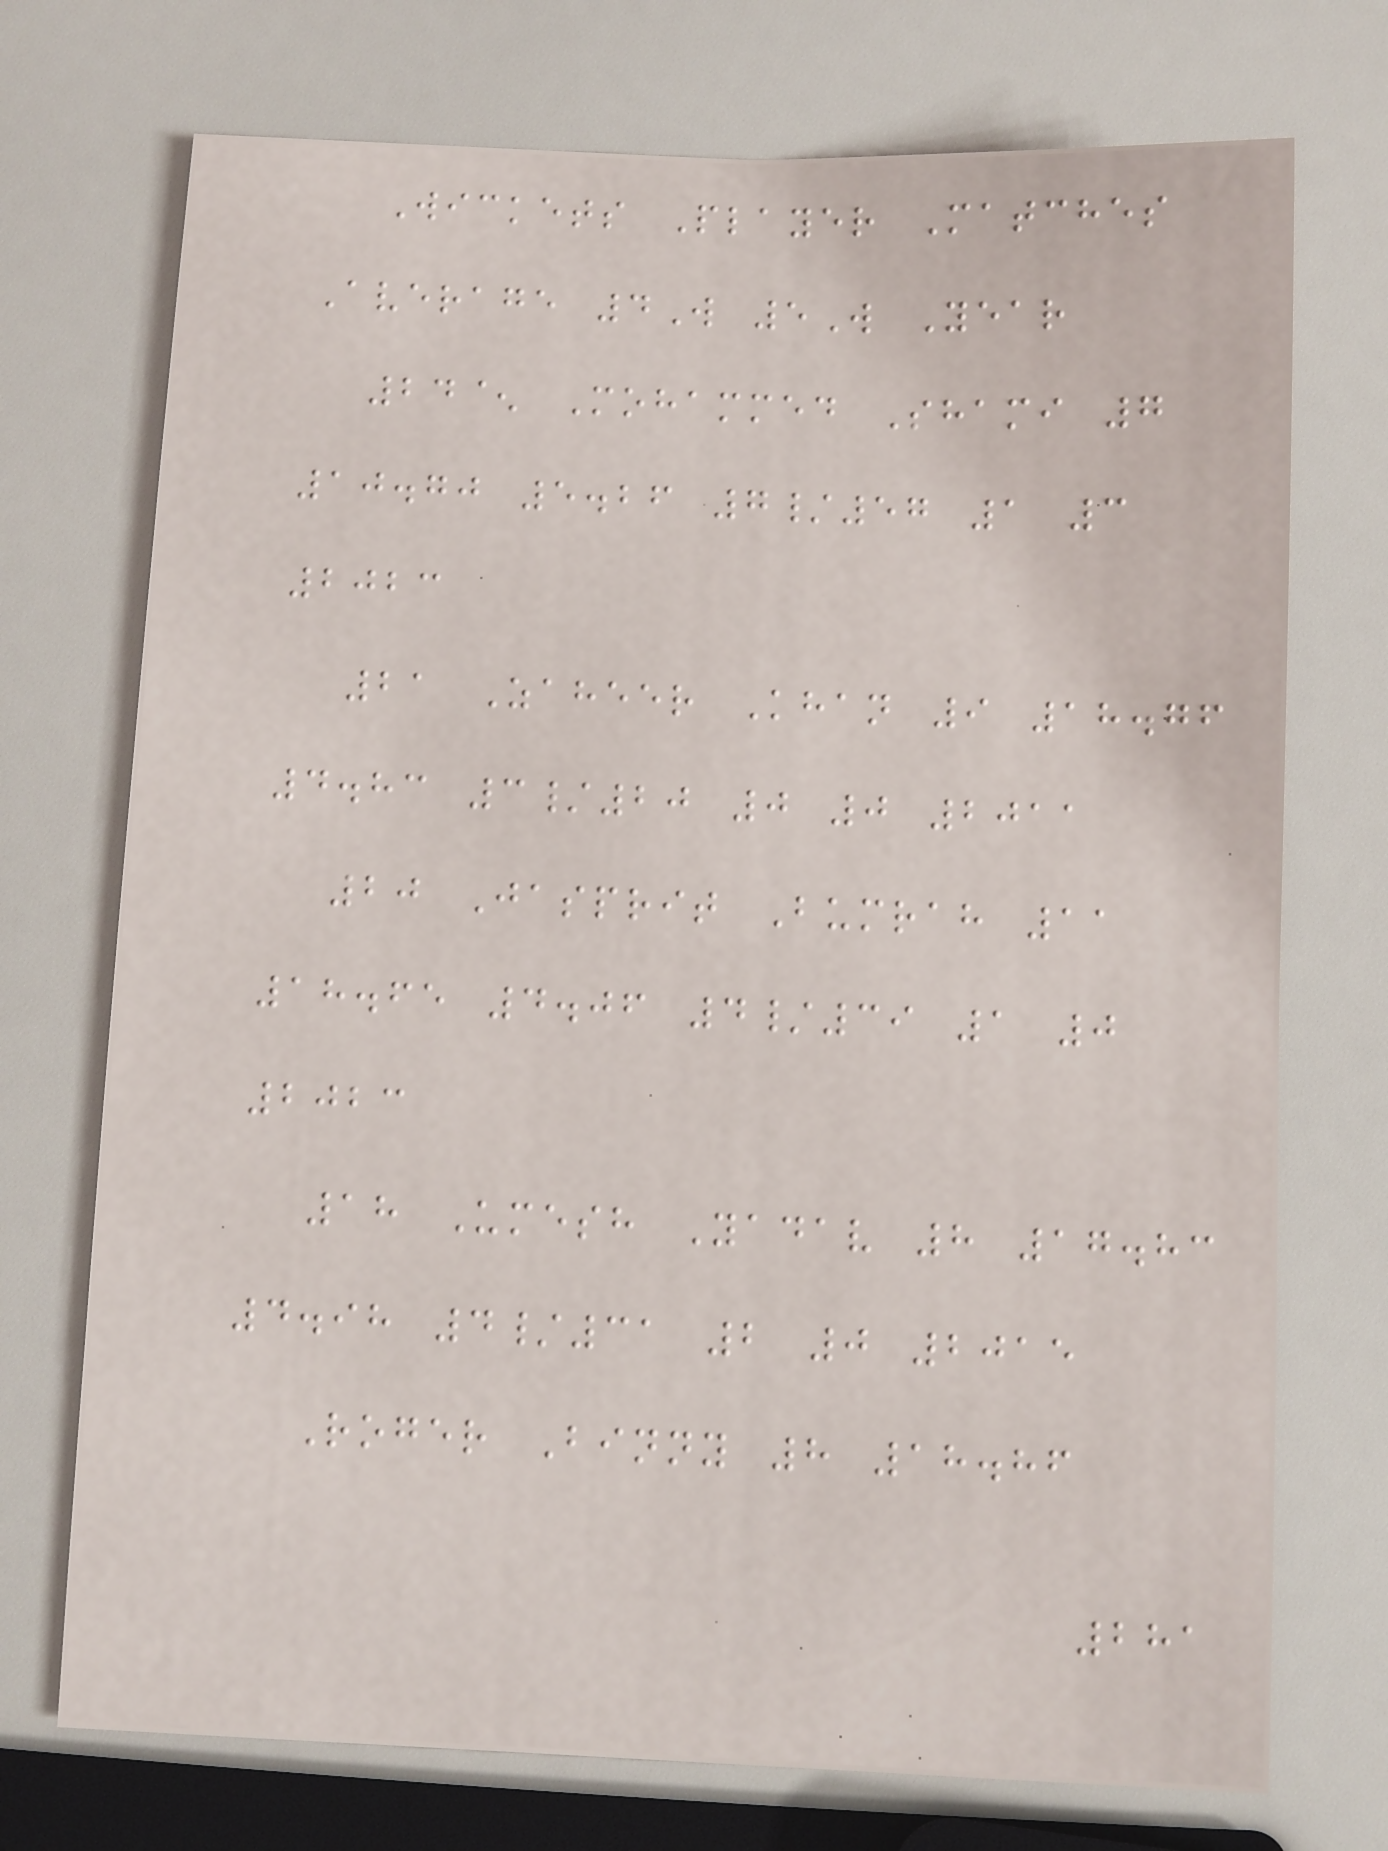Wickets Player Matches
Average 4W 5W Year
24^ Mohammed Shami 7
10.70 5.26 7/57 1 3
2023
21 Zaheer Khan 9 18.76
4.83 3/20 0 0 2011
20 Jasprit Bumrah 11
18.65 4.06 4/39 1 0
2023
18 Umesh Yadav 8 17.83
4.98 4/31 2 0 2015
Roger Binny 8 18.86
281
